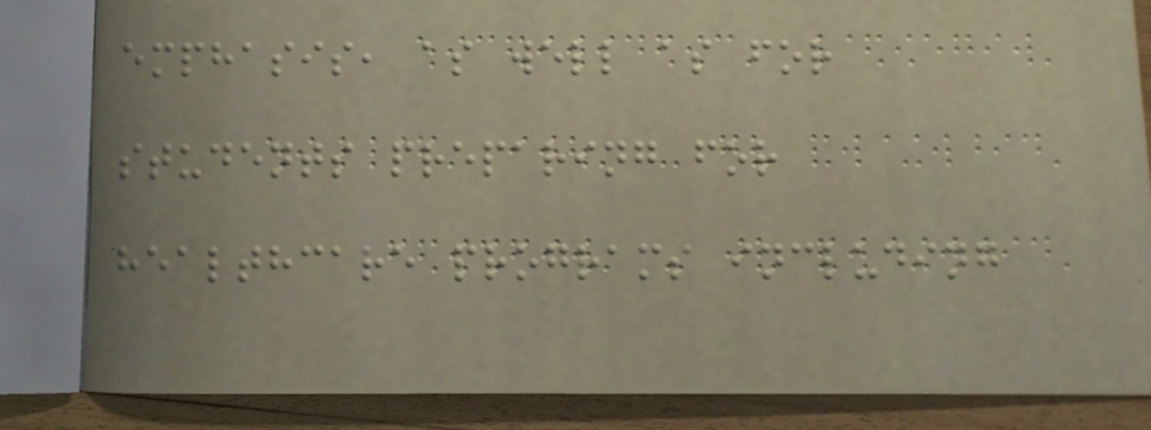emphasis, as well as for
students preparing for
healthcare programs including
